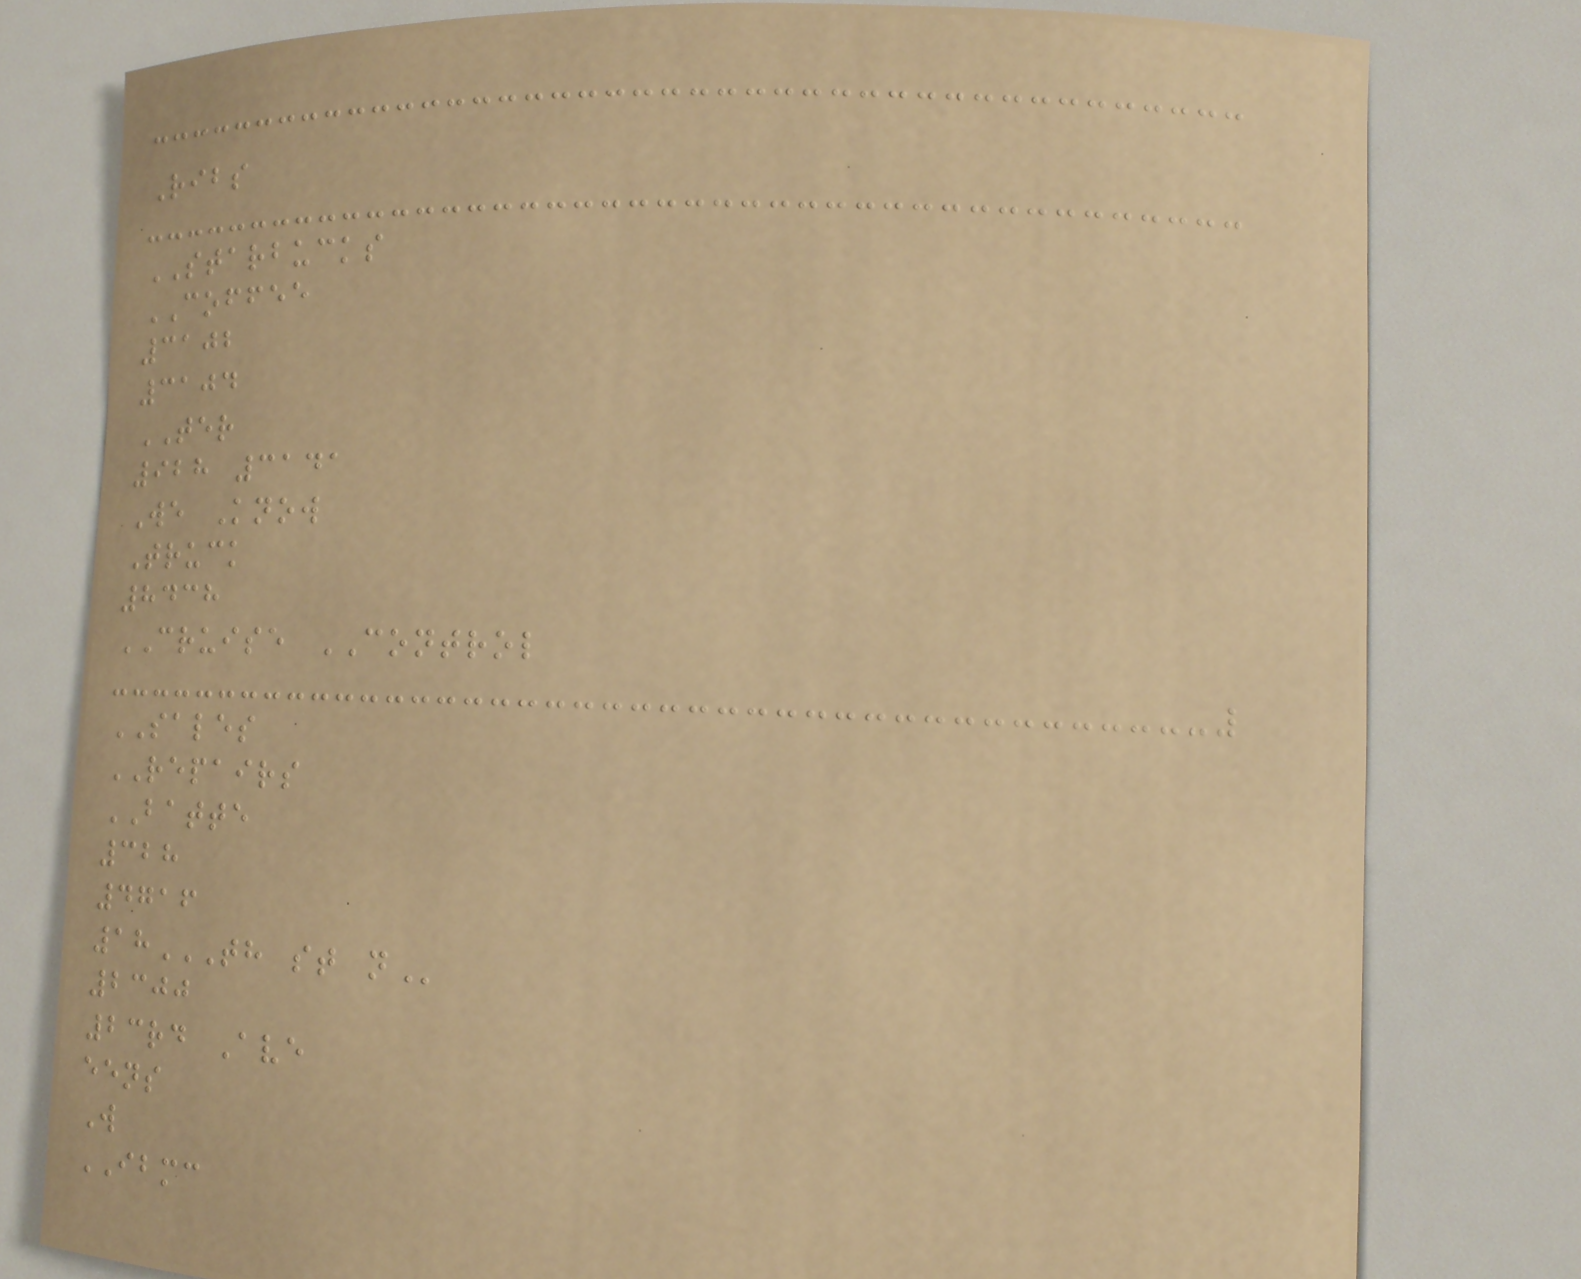Ribs
STARBUCKS
COFFEE
3102
3104
TER
928 3141
We Know
Truck
8438
CRUISE CONTROL
SALES
REPAIRS
BATTE
328
4716
18TH ST N
2300
23rd Ave
eens
W
IBMC
